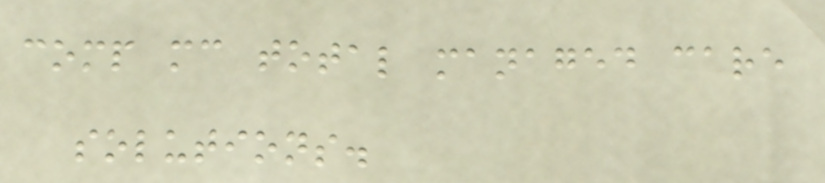comp mc total managed care
solutions.
